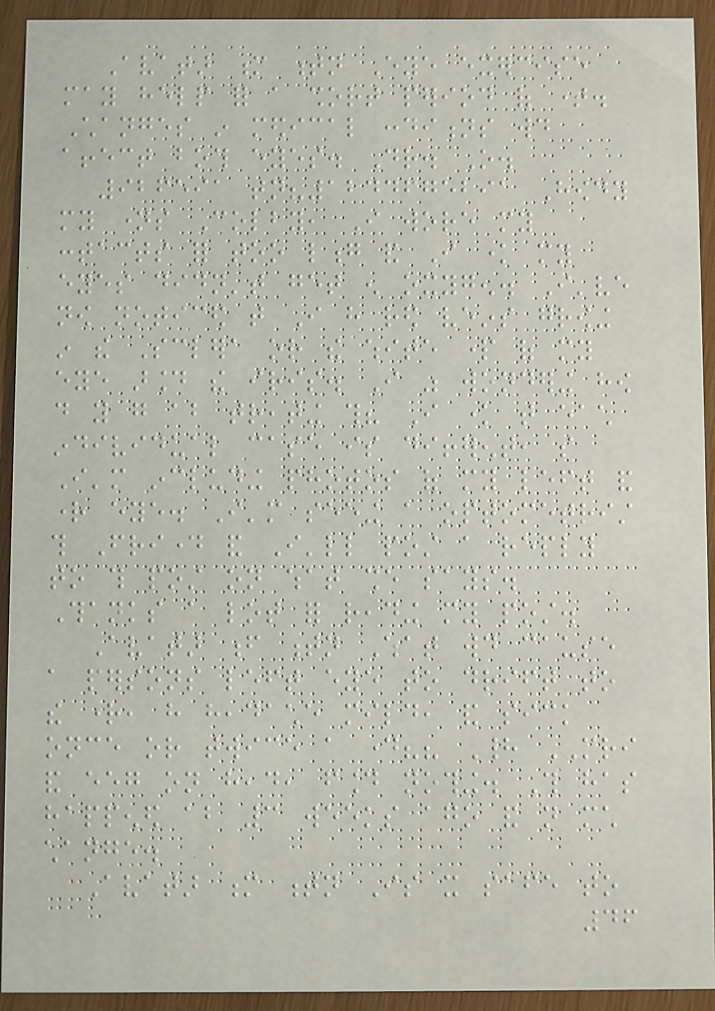Avatar m tn Eye exercise
may help for a short period of time.
Changes in medical conditions would
affect both eyes. Dr. O.
926591 tn?1244675291 Howdy
my names Colby, I wore my
contacts for too long and I know my
eyes didn't get enough oxygen. I've
now noticed that I have red veins growing
in the Sclera or the white part of my
eye around the iris. I was wondering how
do you go about treating this? I know that each
individual case is different, so
I'm including photos of my left and
right eye. I'm seeing a optometrist
this Friday and I'll post a reply
to this post on what she says.
Thanks a lot for reading my post.
Avatar f tn What would cause
a persons left eye to drift to
the right, have headache mild, and sick
once or twice a day?? Had MRI
and eeg on head, found nothing. This has
happened about 3 weeks ago and not much
change.
Avatar m tn Is it safe to
46
